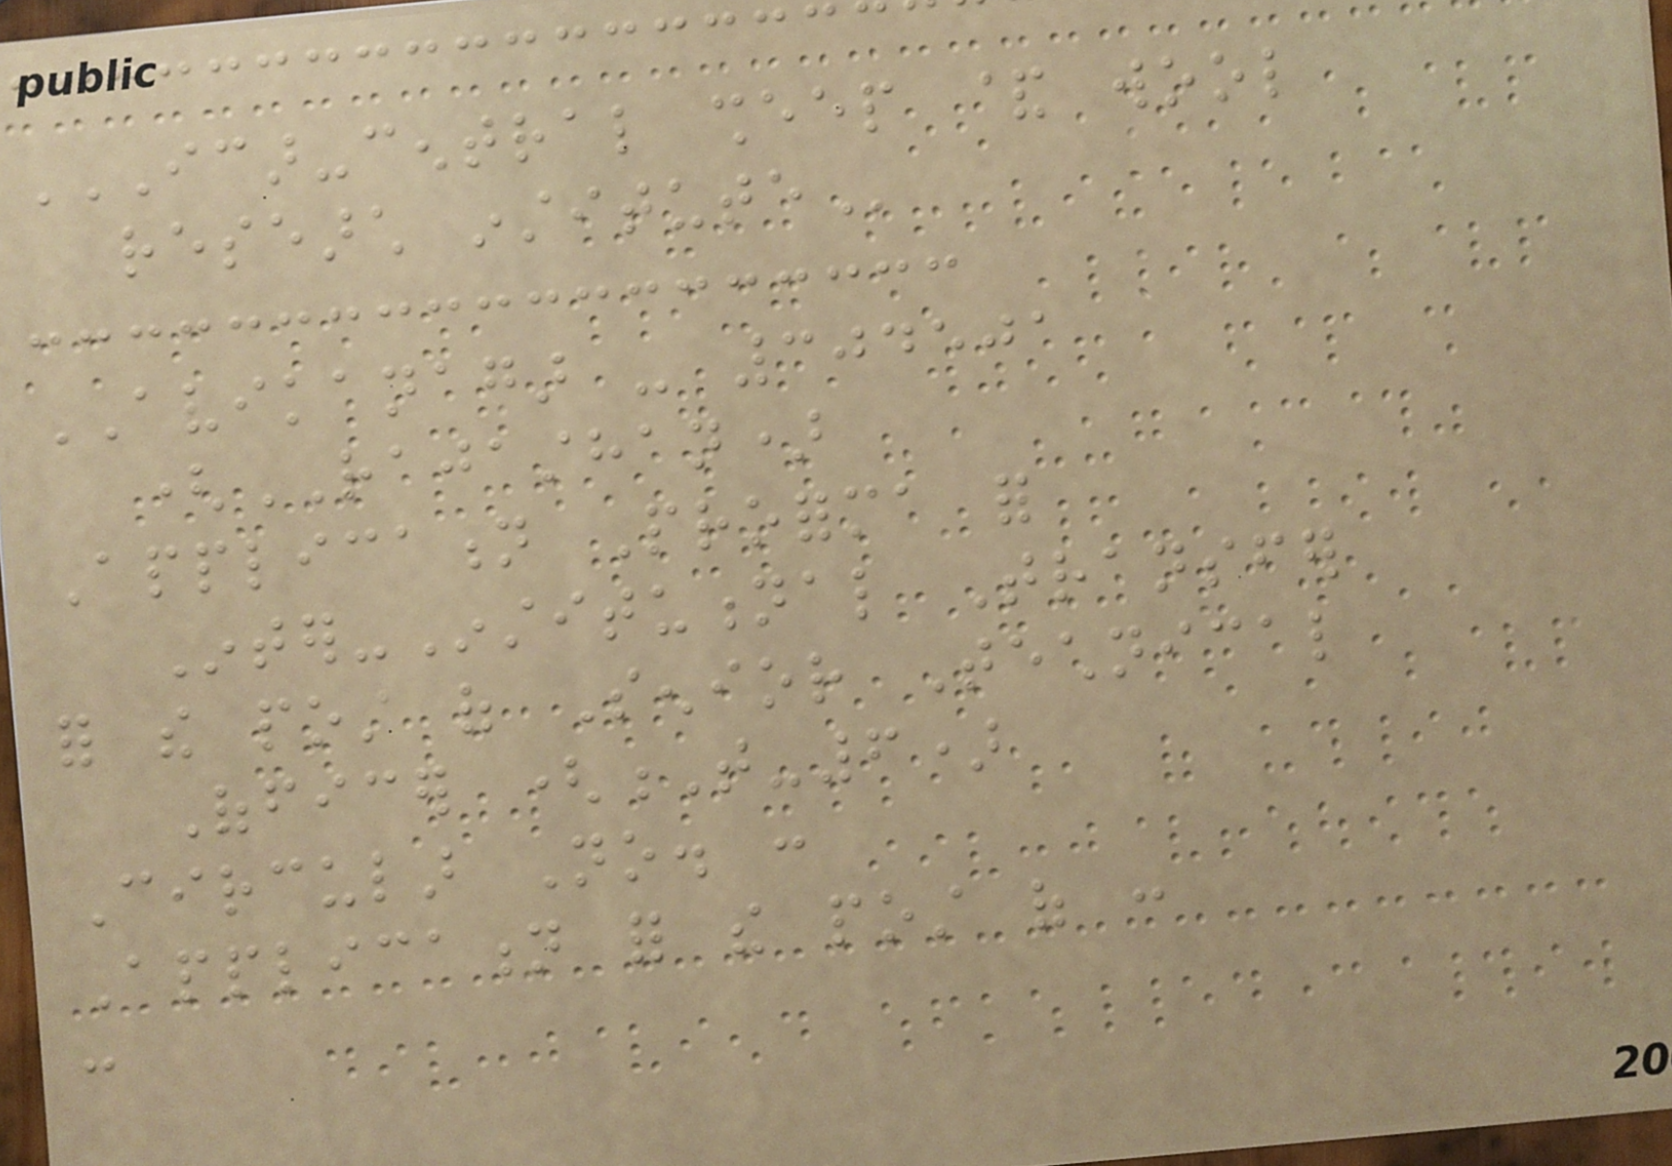ICAR-CENTRAL SHEEP & WOOL
RESEARCH INSTITUTE
AVIKANAGAR - 304501
(RAJASTHAN)
Application Proforma for
Inter-Institutional Transfer
for the post of Senior Technical
Officer (T-6)
Circular No. :
Application for the post of :
:
